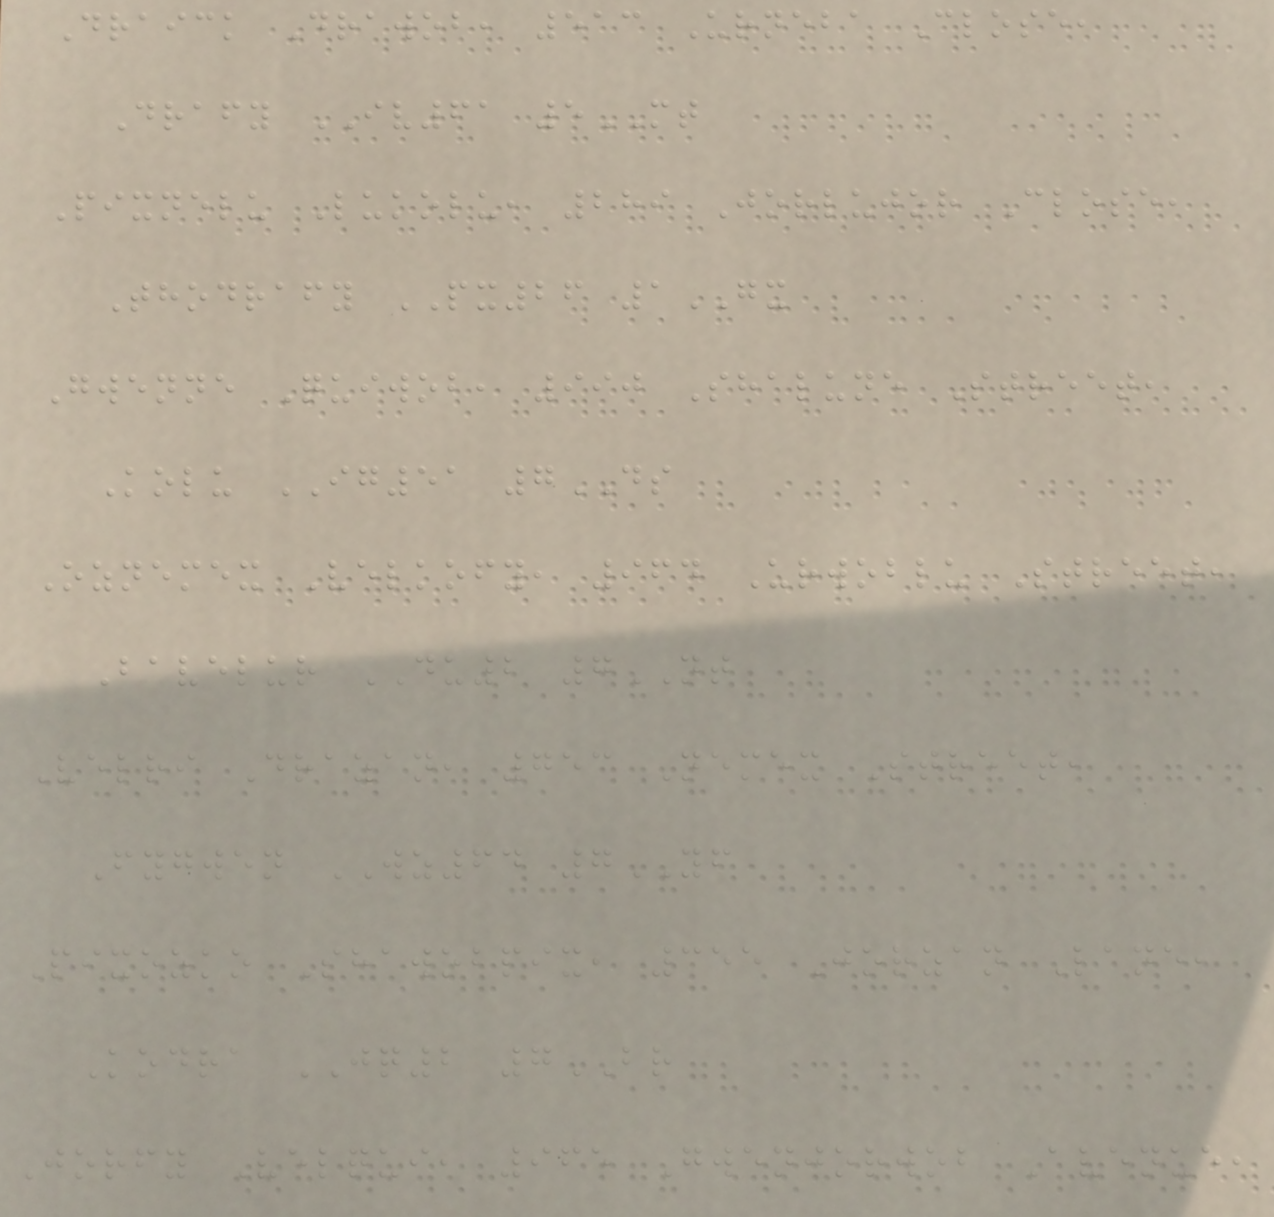Draick Drawob, 513 Urneba Close,
Drafy IV61 5MT
Pixnelu Lukolu, 289 Jorlujor Close,
Thodrafy PX26 1GX
Gwenne Quiwob, 990 Shalune Street,
Kolu IG51 7DS
Oznemex Velkofy, 964 Urwoblu Street,
Bavelur DU2 7NT
Velri Drazan, 753 Nemex Street,
Fygwen WZ64 7YF
Pixozko Shawobpix, 355 Jorzan Lane,
Kodra JQ2 7BR
Jorfy Velqui, 965 Gwenjorwob Avenue,
